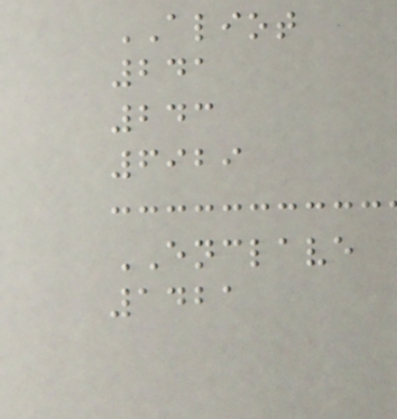ALIOT
241
243
6929
ENCLAVE
1421
